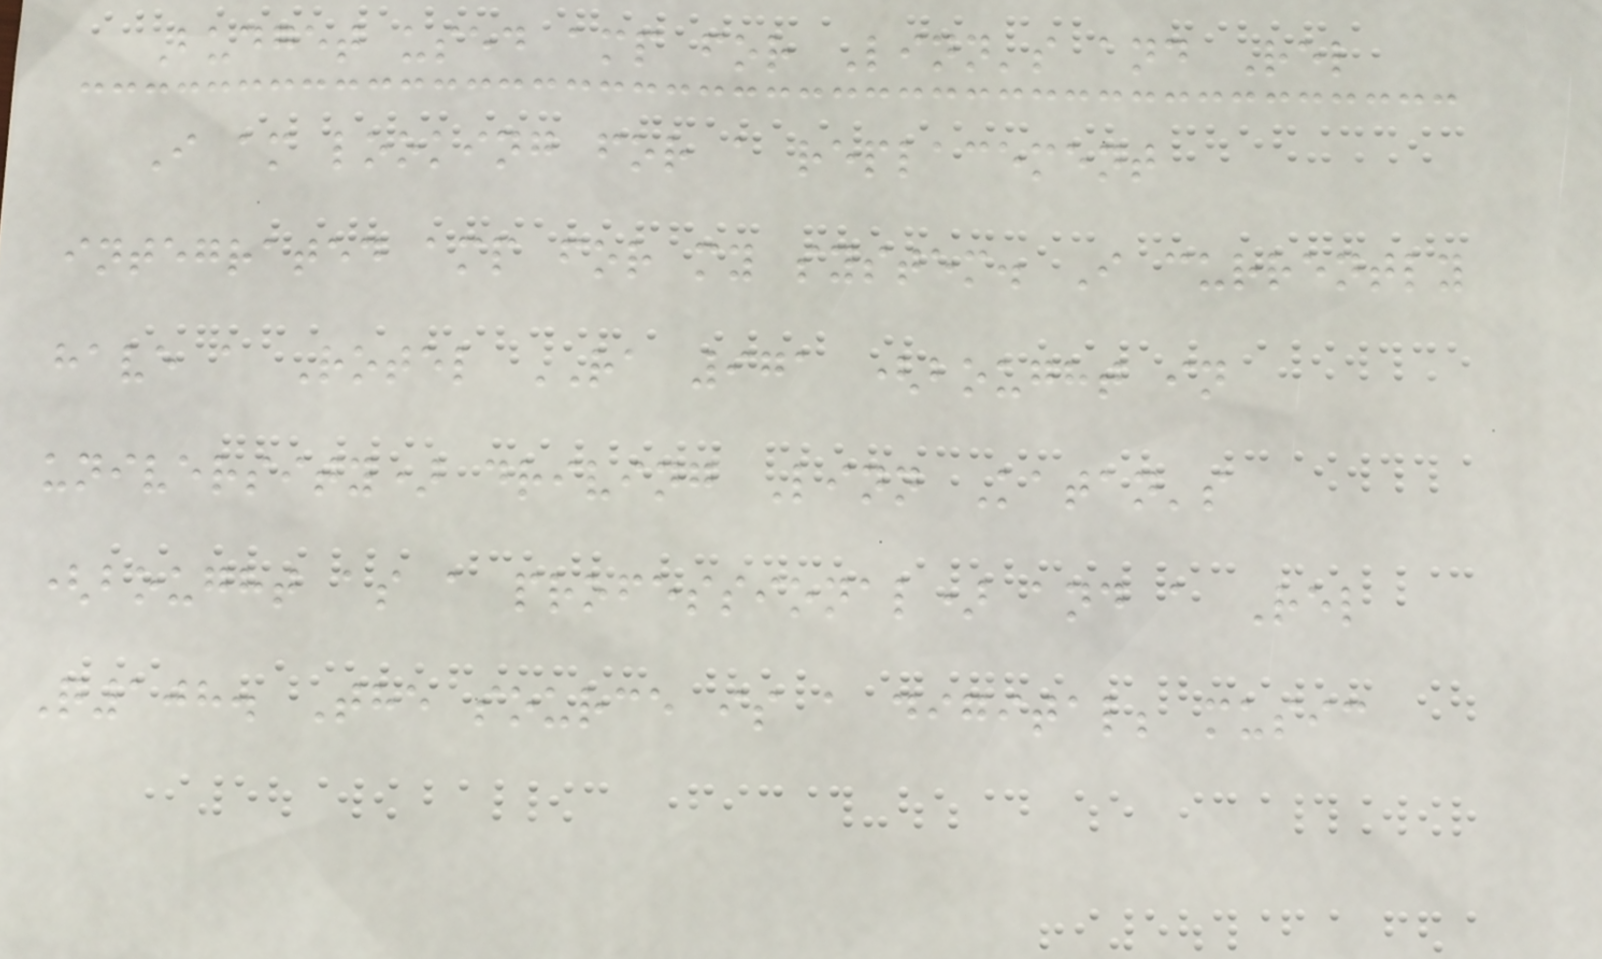Budget used amp for Linn's and Rel
I am looking for a replacement
integrated amp for my system. I currently
have a Rotel RA 971 (bought in
university) driving Linn Katan's
(bought as a professional) and a Rel
Q108. The source is a digital; music
